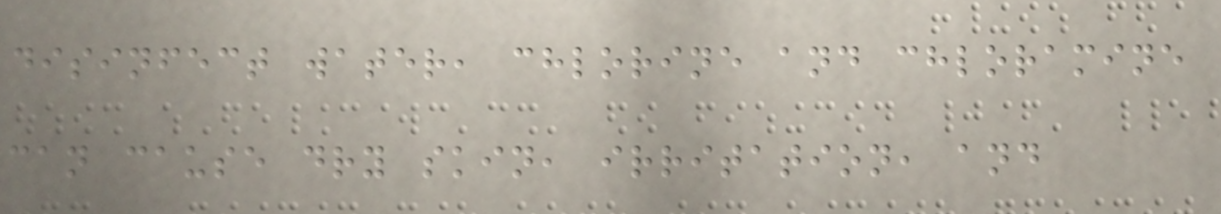disinfect water, chlorine and chloramine
can cause dry skin, irritation, and
